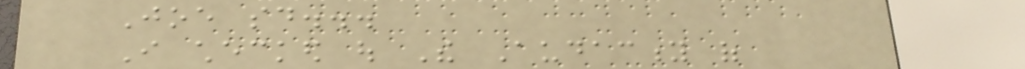Joe said...
I checked out The Audacity of
